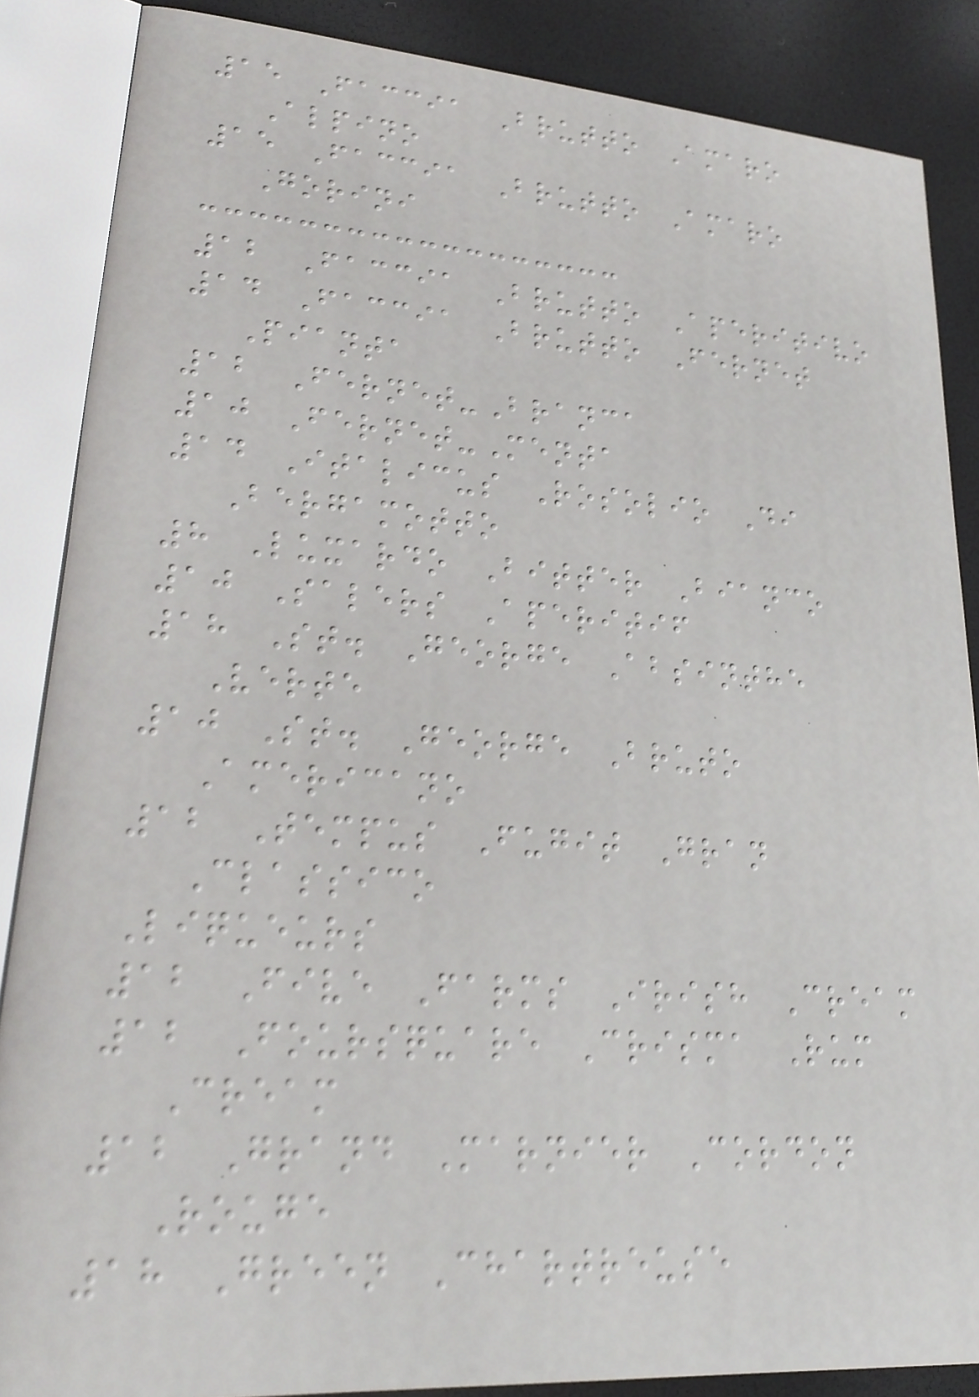15 Faccia Brutto Amaro
Alpino
15 Faccia Brutto Amaro
Gorini
12 Faccia Brutto Aperitivo
14 Faccia Brutto Fernet
Pianta
12 Fernet-Branca
10 Fernet-Menta
14 Italicus Rosolio Di
Bergamotto
8 Luxardo Bitter Bianco
10 Salers Aperitif
18 St. George Absinthe
Verte
10 St. George Bruto
Americano
12 Tempus Fugit Gran
Classico
Liqueurs
12 Five Farms Irish Cream
12 Foursquare Crisma Rum
Cream
12 Grand Marnier Cordon
Rouge
18 Green Chartreuse
